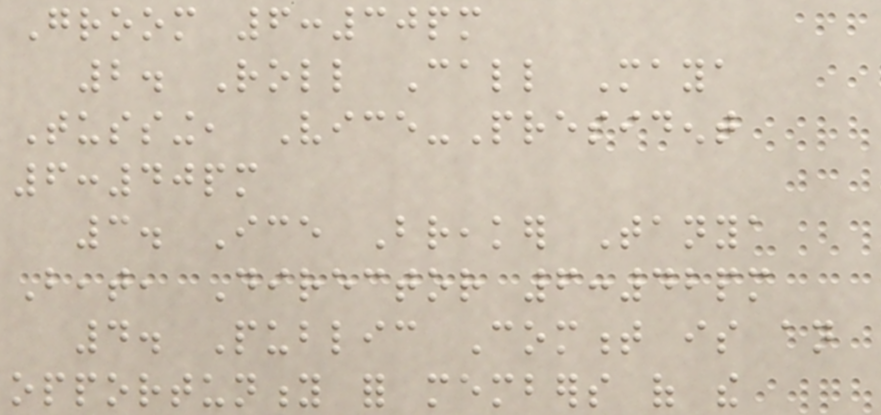Groom 6:30pm
2. Roll Call Maya
Tussing, Vice-President
6:40pm
3. Ice Breaker Tanya
Beat, Director 6:42pm
4. Public Comment is an
opportunity for members of the
